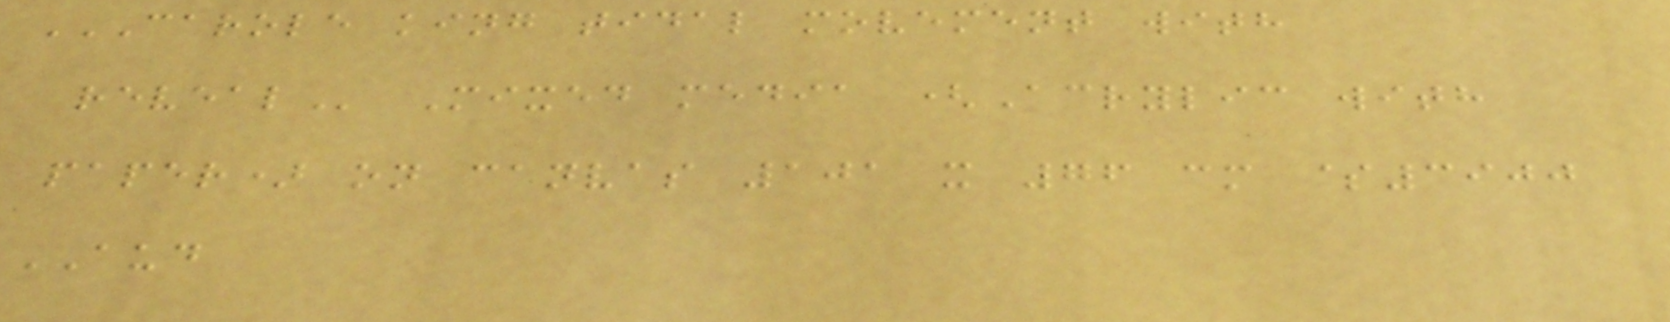CAROLE KING TIDAL MOVEMENT WITH
REVEAL Mixed media (Acrylic with
paper) on canvas 101 x 76 cm $3900
AUD
